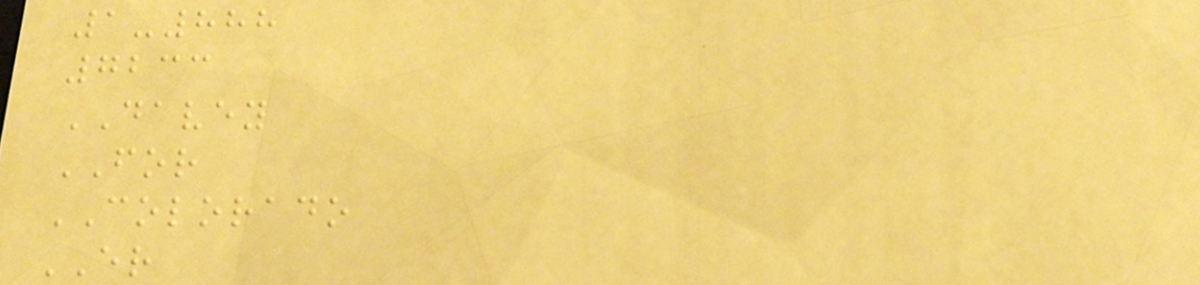1-888
7233
DAVEY
FOR
COLORADO
ER
